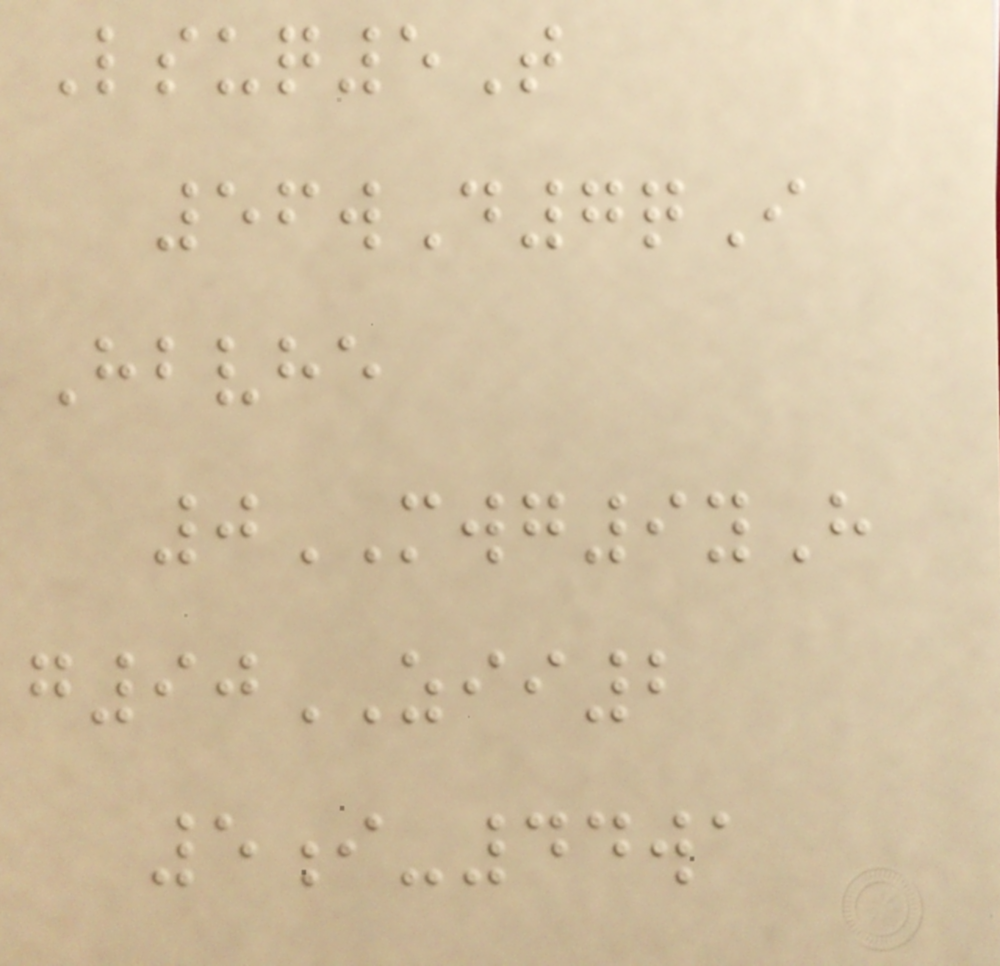Lsuq5T
56wD7qI
Hbvhe
0MWG9yH
g90ZII2
5i-44wa
